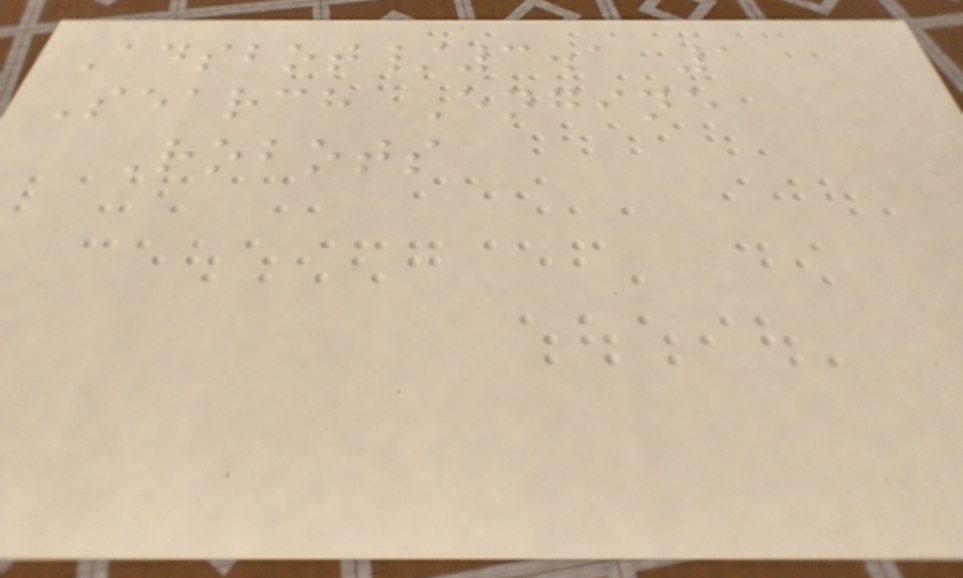Adsbot/3.1 1
Search Engine
Robots
